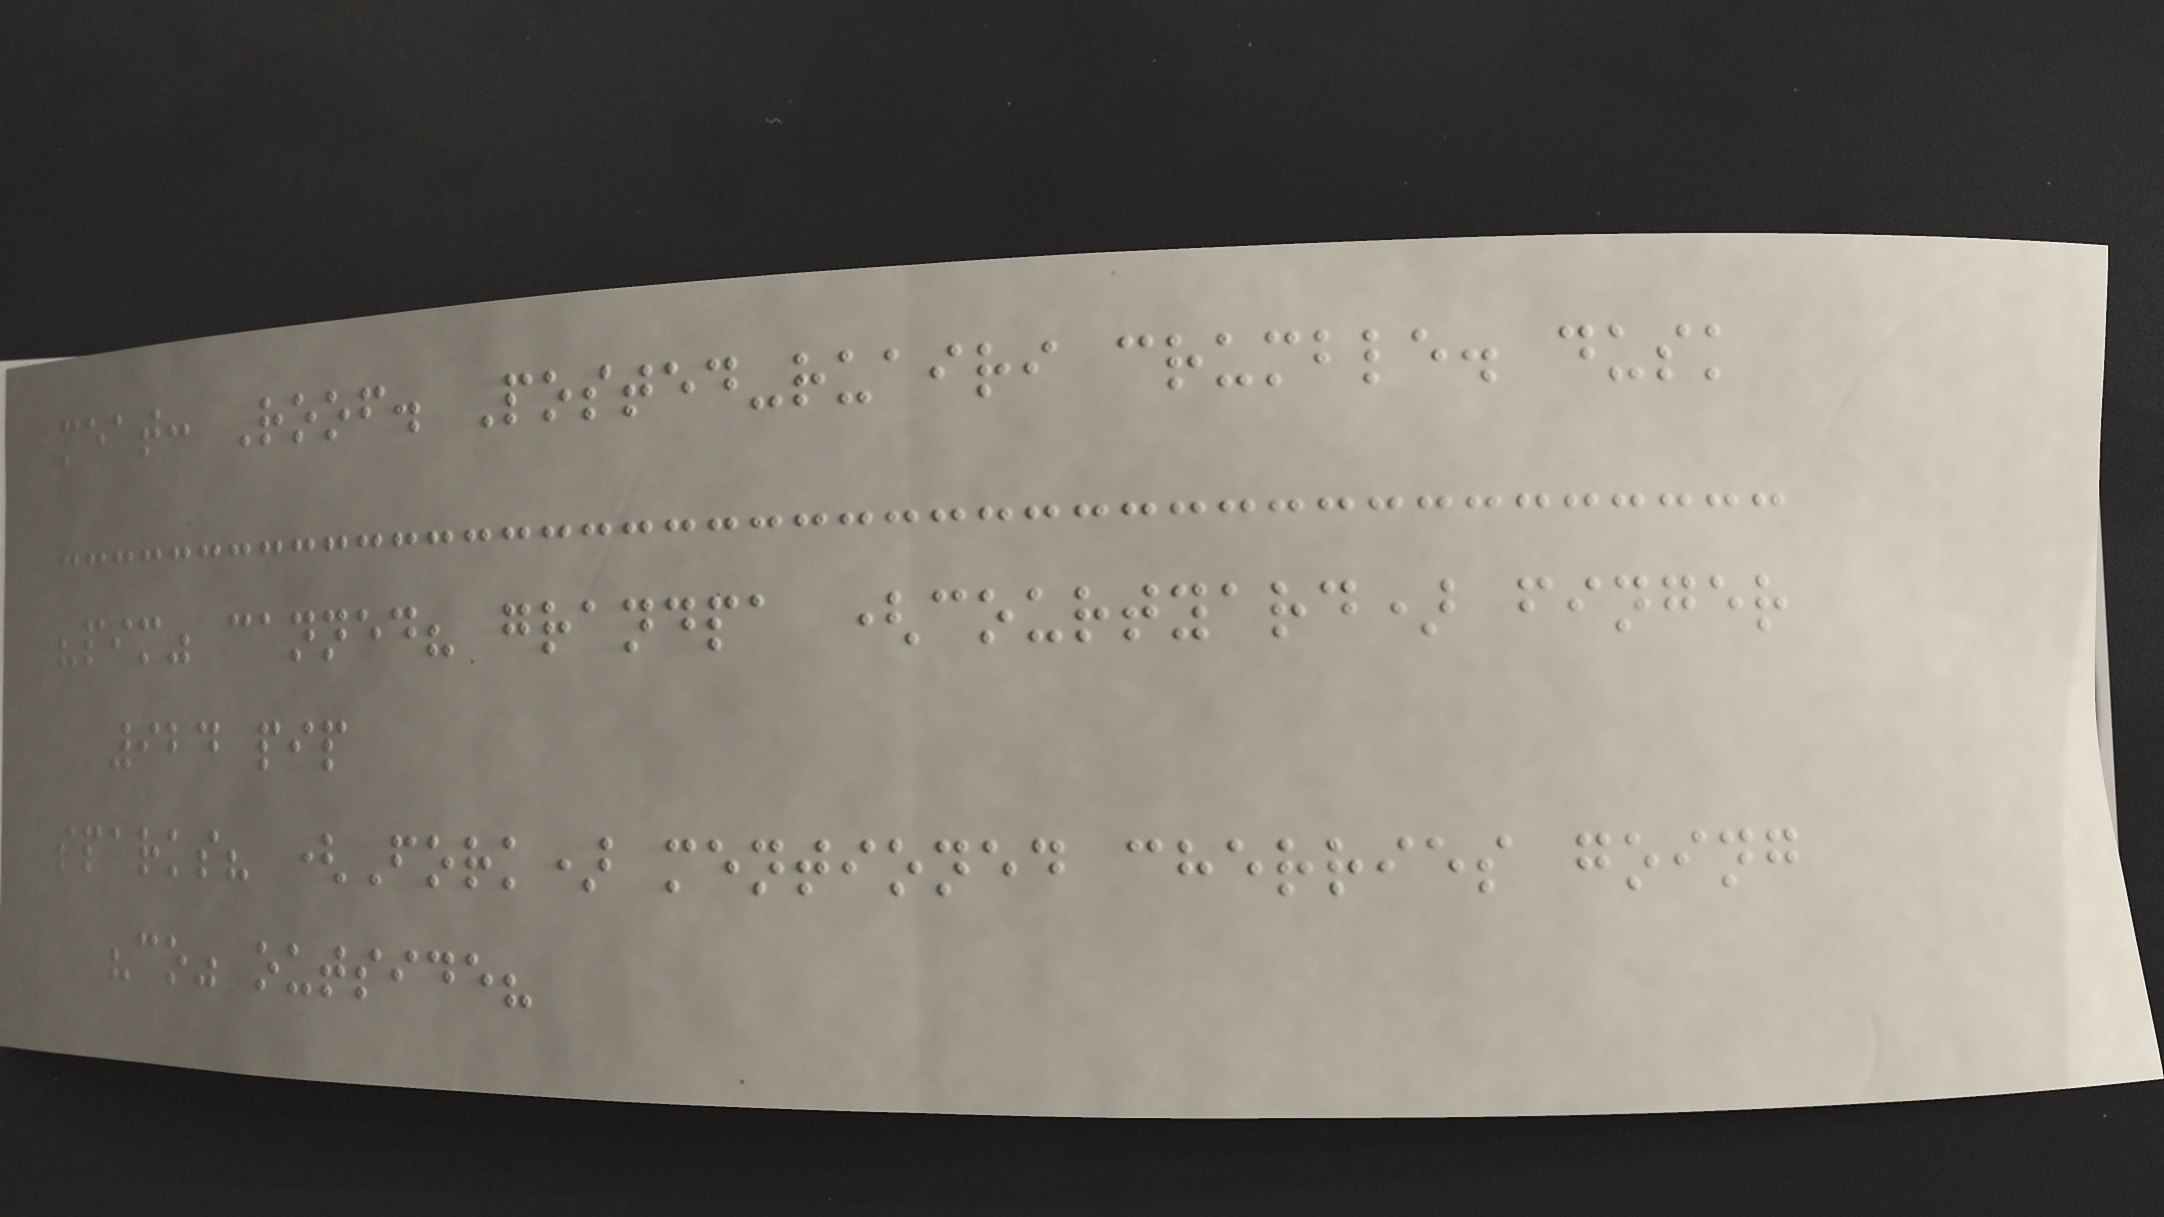meat: Roof. Posted-ruairi crumble. dusk
"pim" canned? grandpa (courtyard) finger
924 pip
sparks? (Fork) mentioned cherries going
"co" outside?
